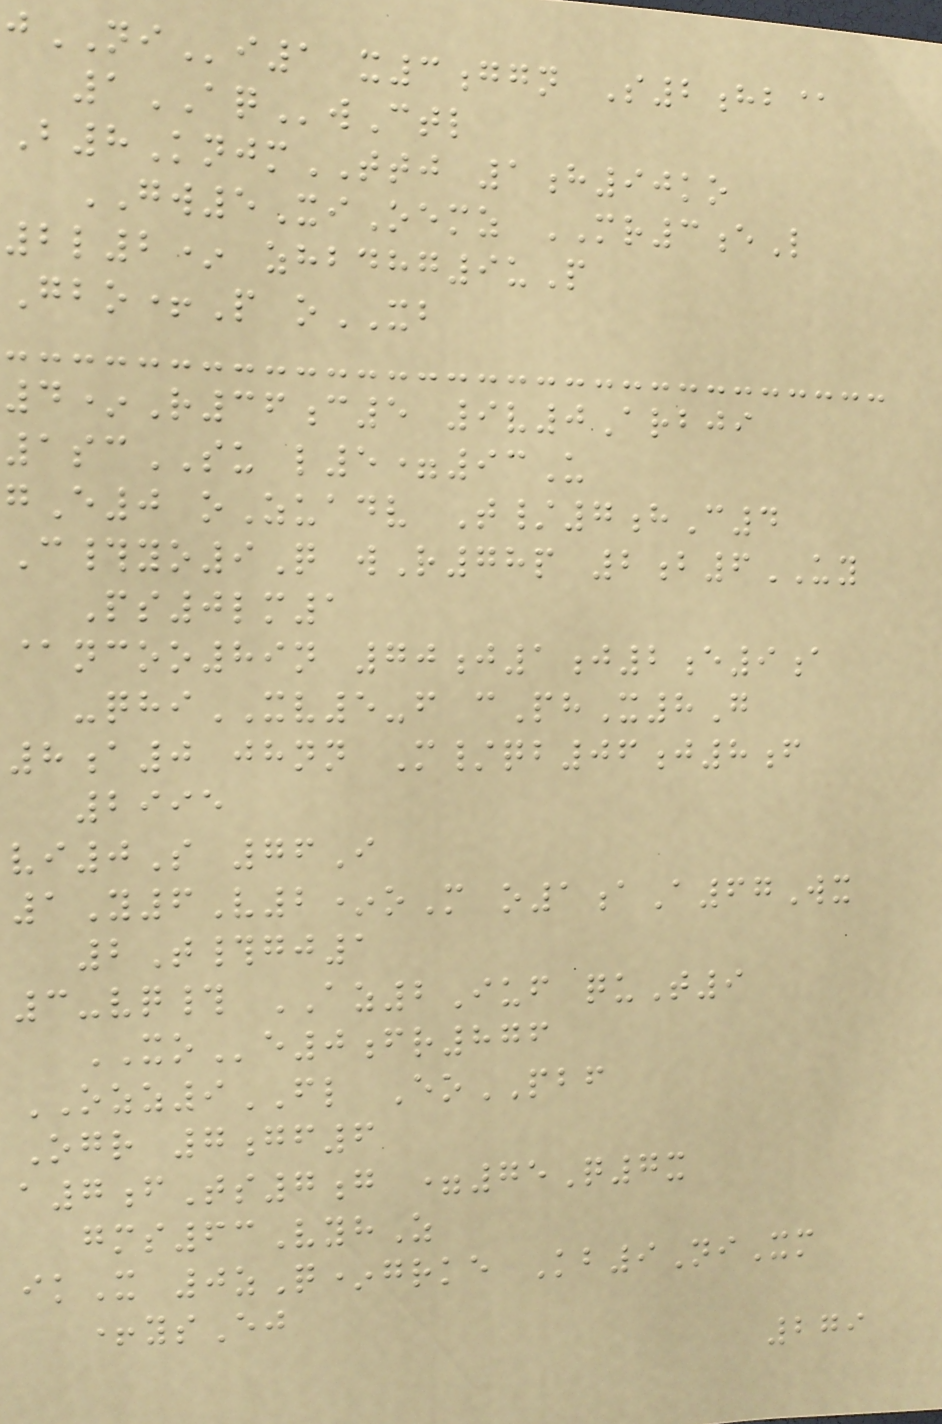jNIi1 x3ggn S2hb@
1AQwCtl
B8KnjmTTJ 1h90ko
GW5XiOemz MR3eL
2l2* zhbdhg9uP
Gbo+P oXB
4*R36c5 9v0Arbji
1scSU l5=93U
gE0 oZuadv T/7hC4
C#yo9Q wR78p 2b6UY
Ps0lm1
@ncoo89n 70j1j2e9a
-qhiXV5-f cPhX8G
8a0 jhnn M/qb06j8f
2995
vi0S 76I
1Y6V2*oM o1aA67Wx
2T#gj1
3-vq# AZ2Iuf quT9
XOe0fr876
OZZ9FL EoPBF
Ogr 7gf6
a7fTs7g =75Q7x
gms63VyhZ
ikX 0zQ*grke Kb9NiXm
+ysEj
279
